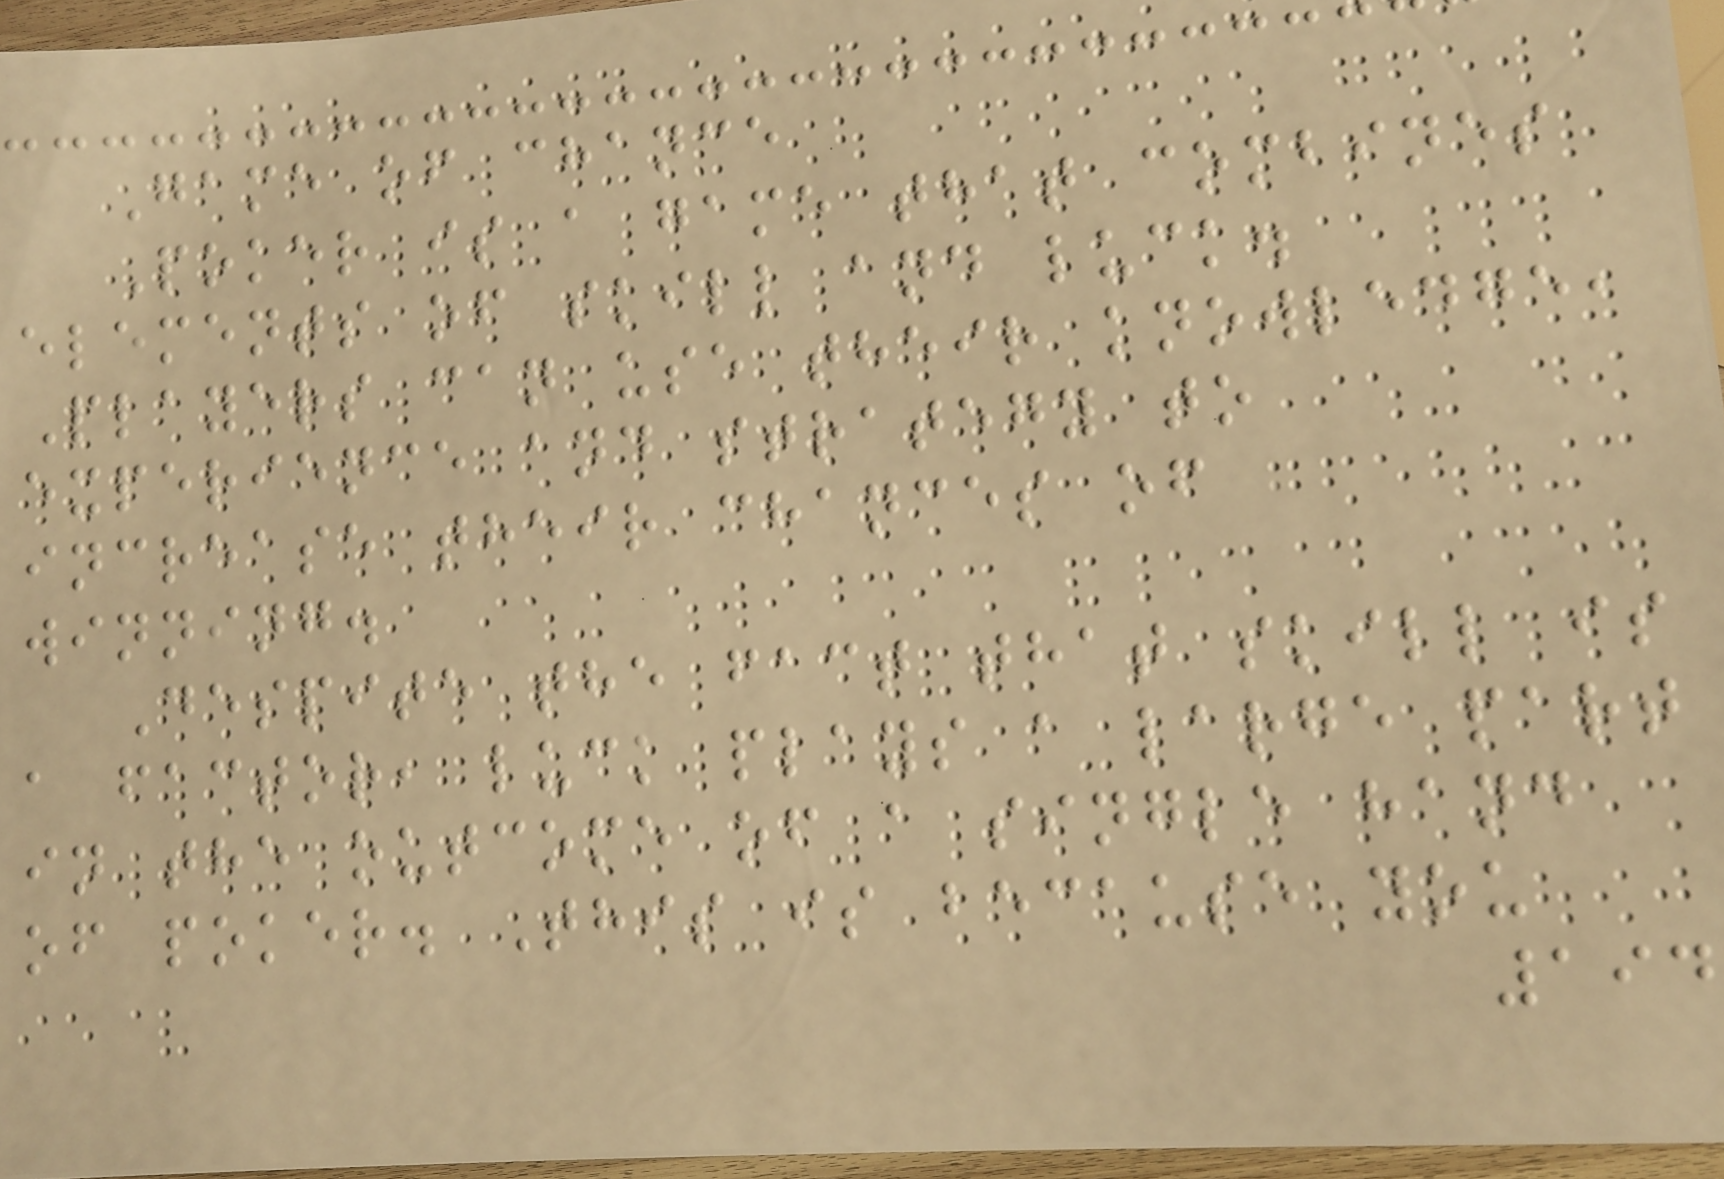Game of chance
Poker is a game that combines
elements of skill and luck.
Players can use their knowledge,
experience and strategy to
increase their chances of
winning.
Despite the fact that skill is
a factor, luck plays a large part
in the outcome of a single hand
of poker. This is because you
194
